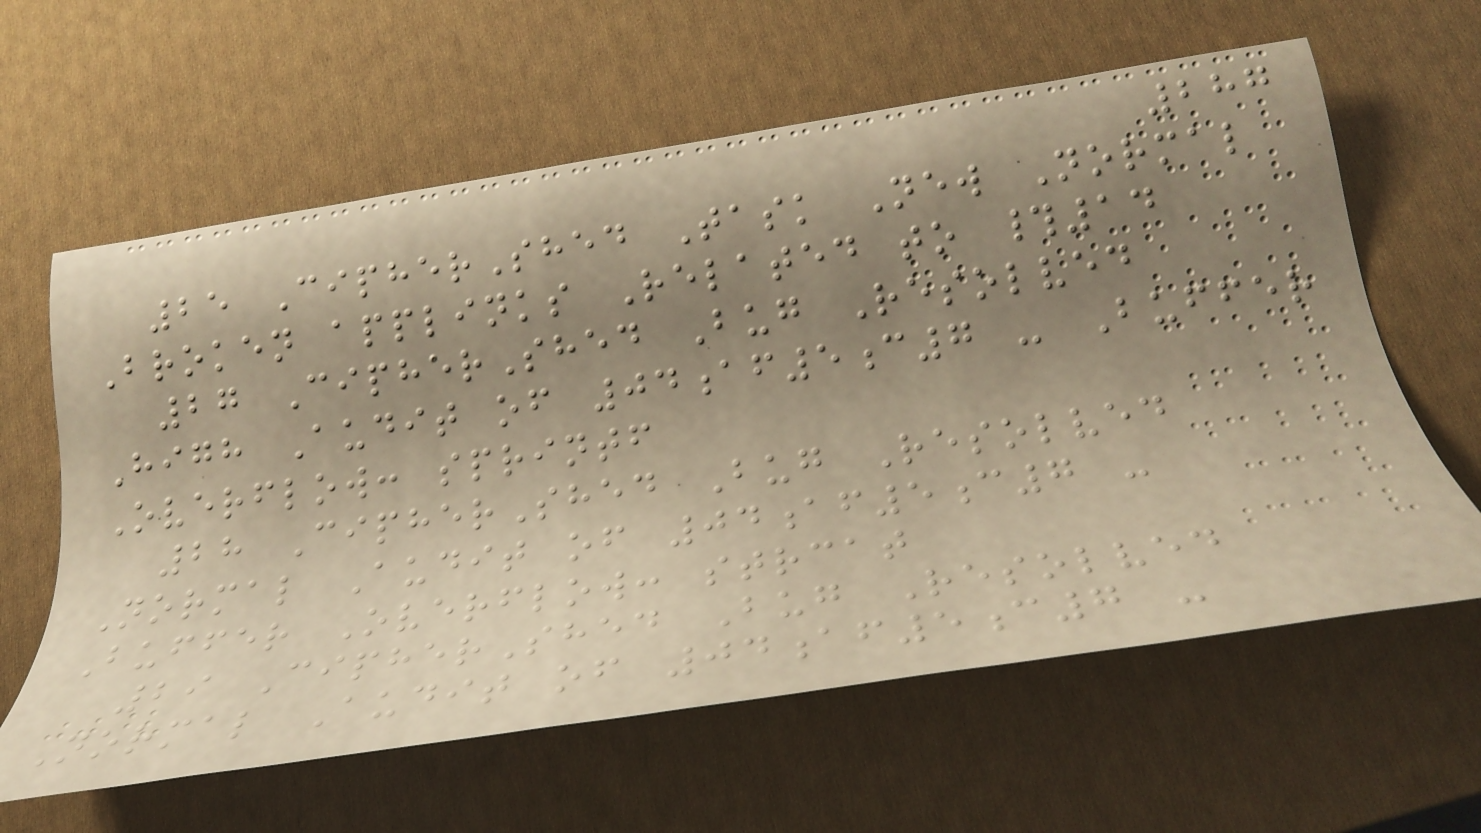287
25 CipherShed Task New Normal
Broken applinks Related to #14
27 CipherShed Bug Resolved
High Audit of 04af5c7 - Buffer
Overflow: sprintf
28 CipherShed Bug Resolved
Normal Audit of 04af5c7 -
Buffer Overflow: strcat
29 CipherShed Bug Resolved
Normal Audit of 04af5c7 -
